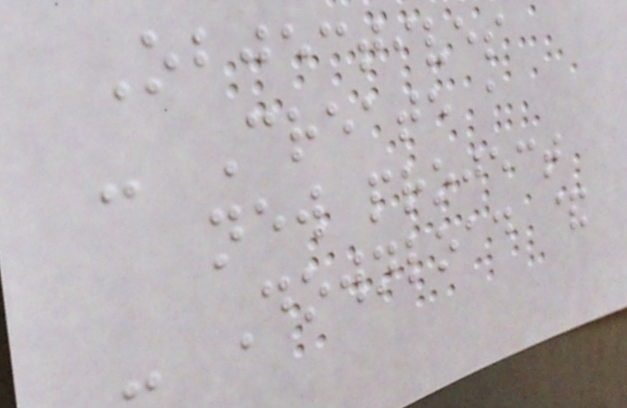Objectives
- Create a
new project
- Download &
